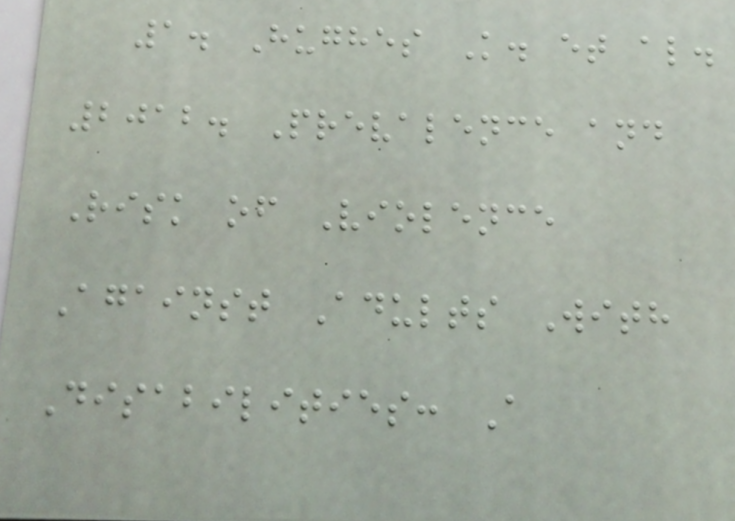1. Hughes K. et al.
2012. Prevalence and
Risk of Violence
Against Adults With
Disabilities: A
